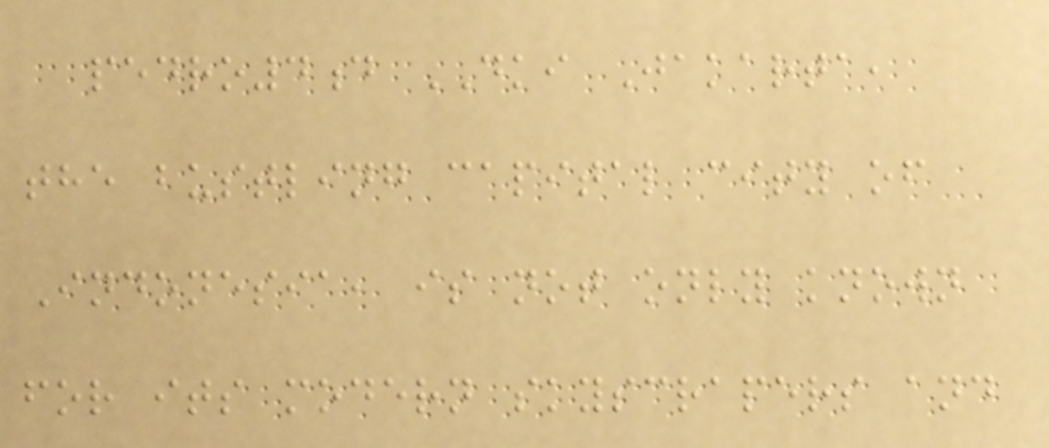pedro4d DKI Jakarta,
the bustling capital city of
Indonesia, is not only known
for its modern skyscrapers and
